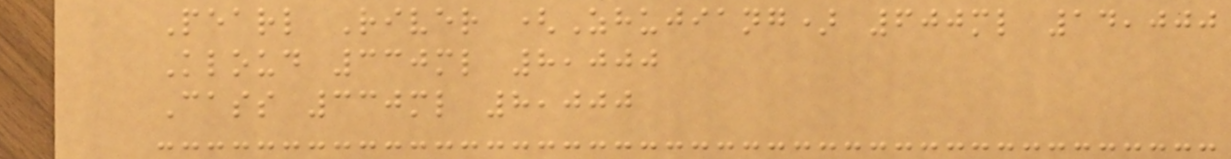Pearl River (Zhujiang) 600ml 14,000
Kloud 330ml 8,000
Cass 330ml 8,000
